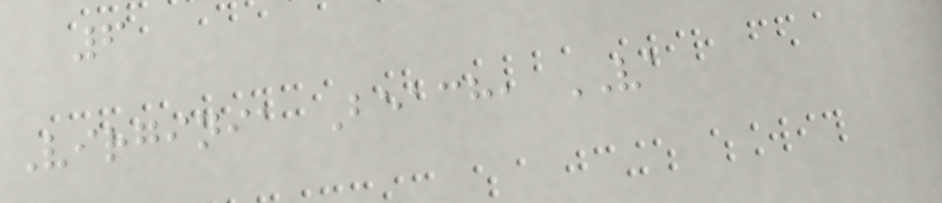6
Virginia Beach, VA
